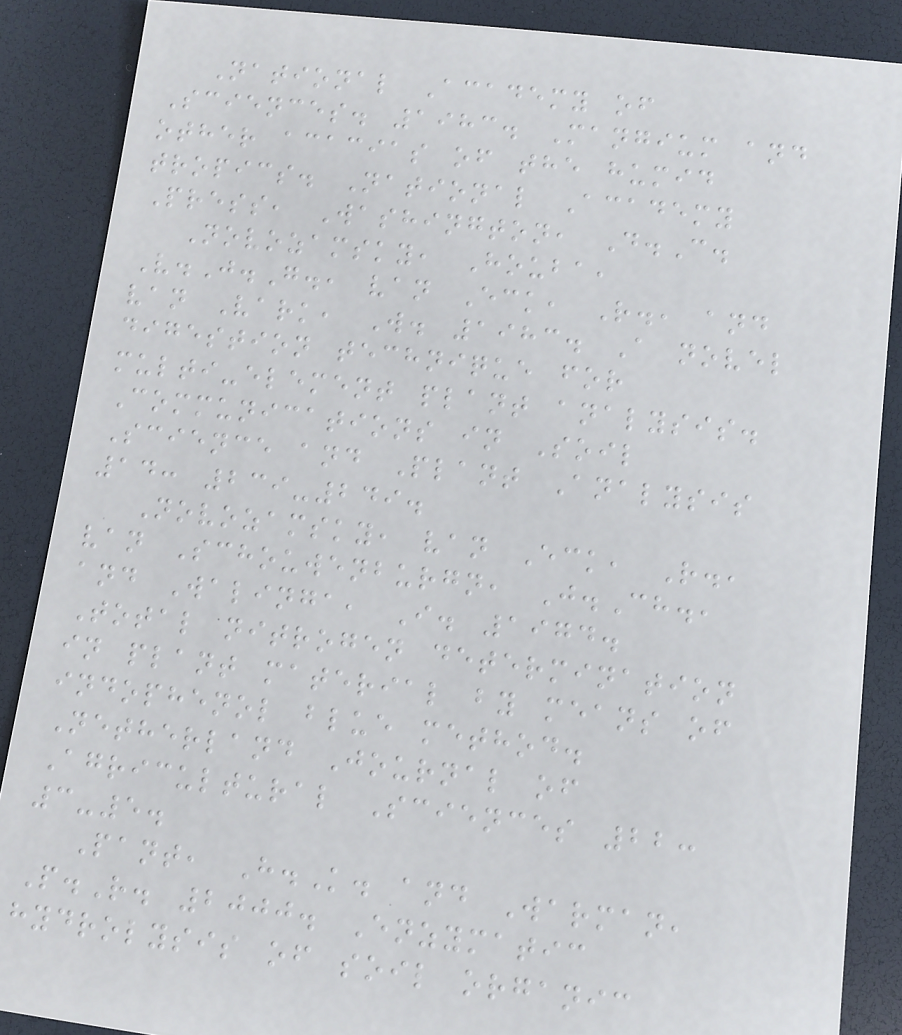National Academy of
Sciences. 1983. Mangium and
other acacias of the humid
tropics. National Academy
Press, Washington, D.C.
Novozamsky, Houba,
V.J.G., van Eck, R., and
van Vark, W. 1983. A novel
digestion technique for
multi-element plant analysis.
Communications in Soil
Science and Plant Analysis
14: 239-249.
Novozamsky, van Eck, R.,
van Schouwenburgn, J.Ch.,
and Walinga, I. 1974.
Total nitrogen determination
in plant material by means of
indophenol blue method.
Netherland Journal of
Agricultural Sciences 22:
3-5.
Pant, H.K. and Warman,
P.R. 2000. Enzymatic
hydrolysis of soil organic
